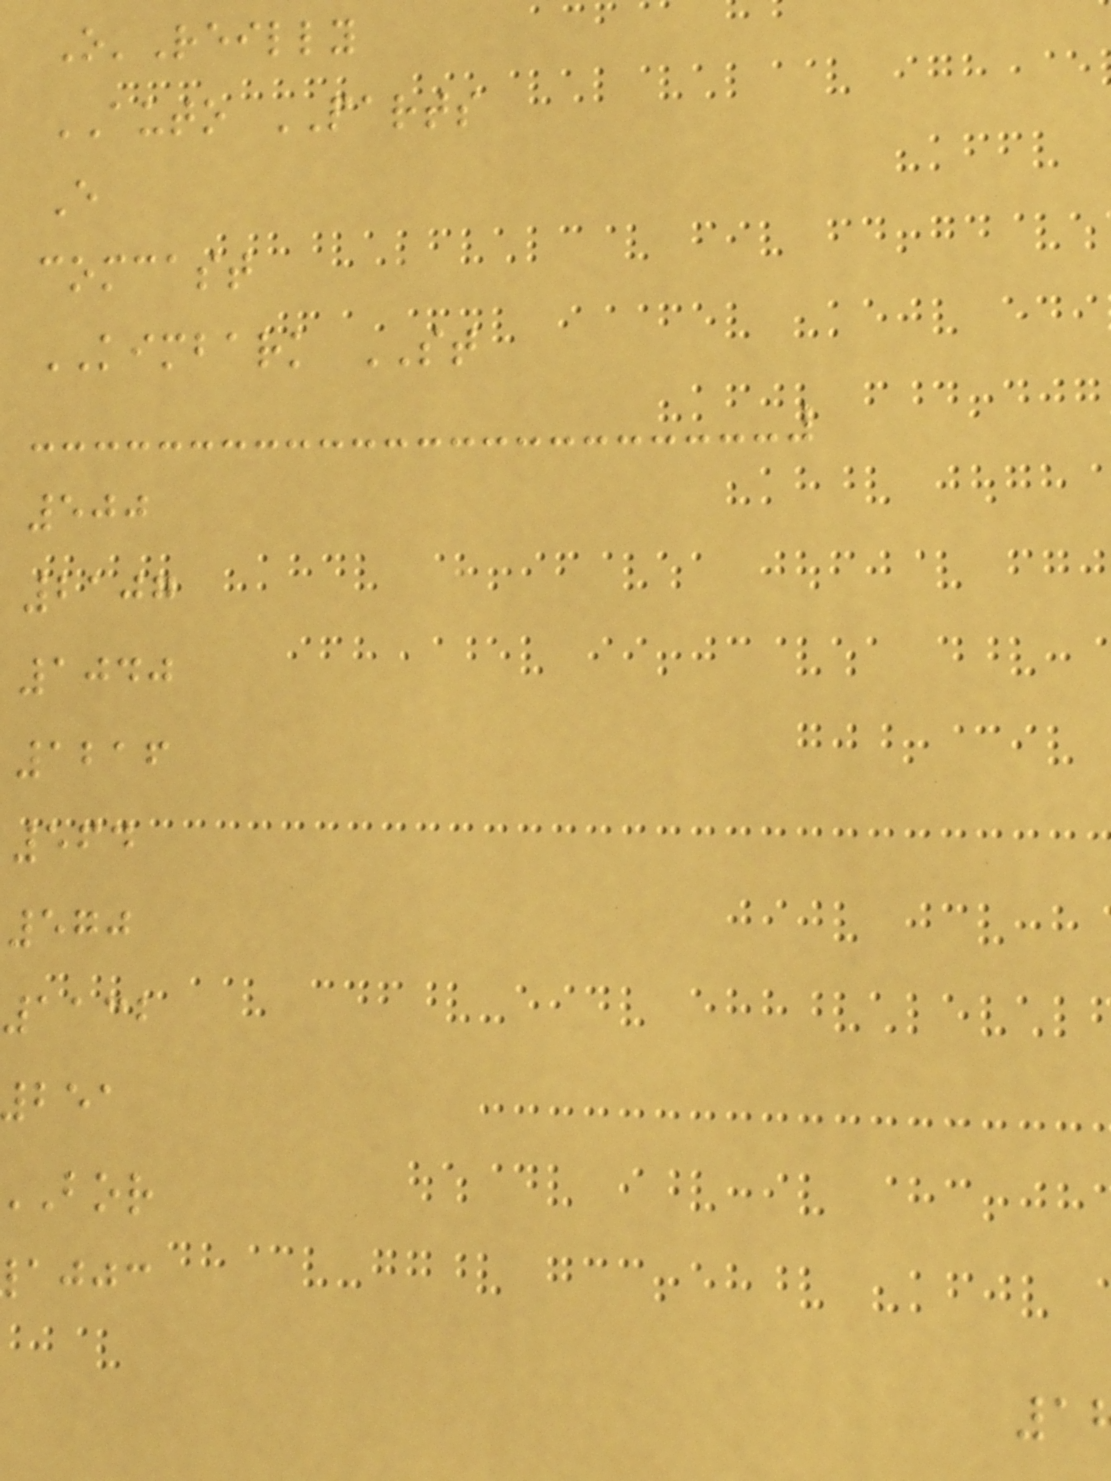O'Reilly
AUTO PARTS
E
comcast
KIMBARK ST
500
2107
1040
1216
564
570
1132
ajjc
